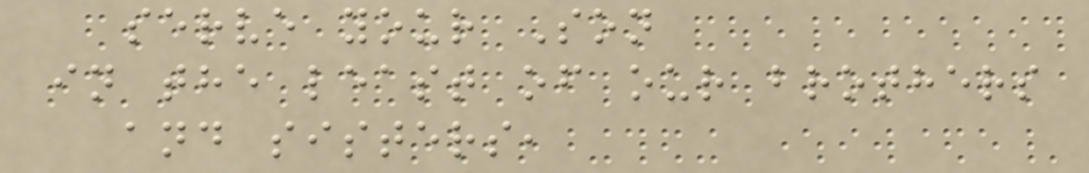serve your Son
in the least of our brothers
and sisters,
